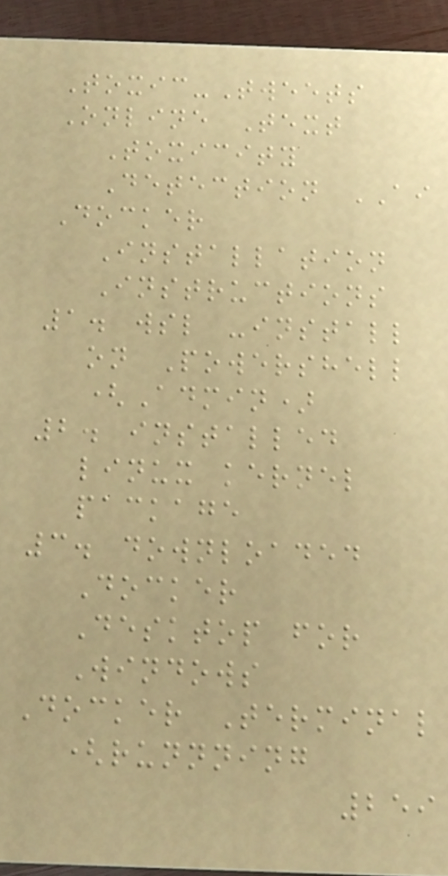Toxic-Tweets
Online Text
Toxicity
Detection AI
Docker
Installation
Instructions
1. wsl -install
on Powershell
(Admin)
2. installed
linux kernel
package
3. downloaded
Docker
Desktop for
Windows
Docker Terminal
(runnning
259
